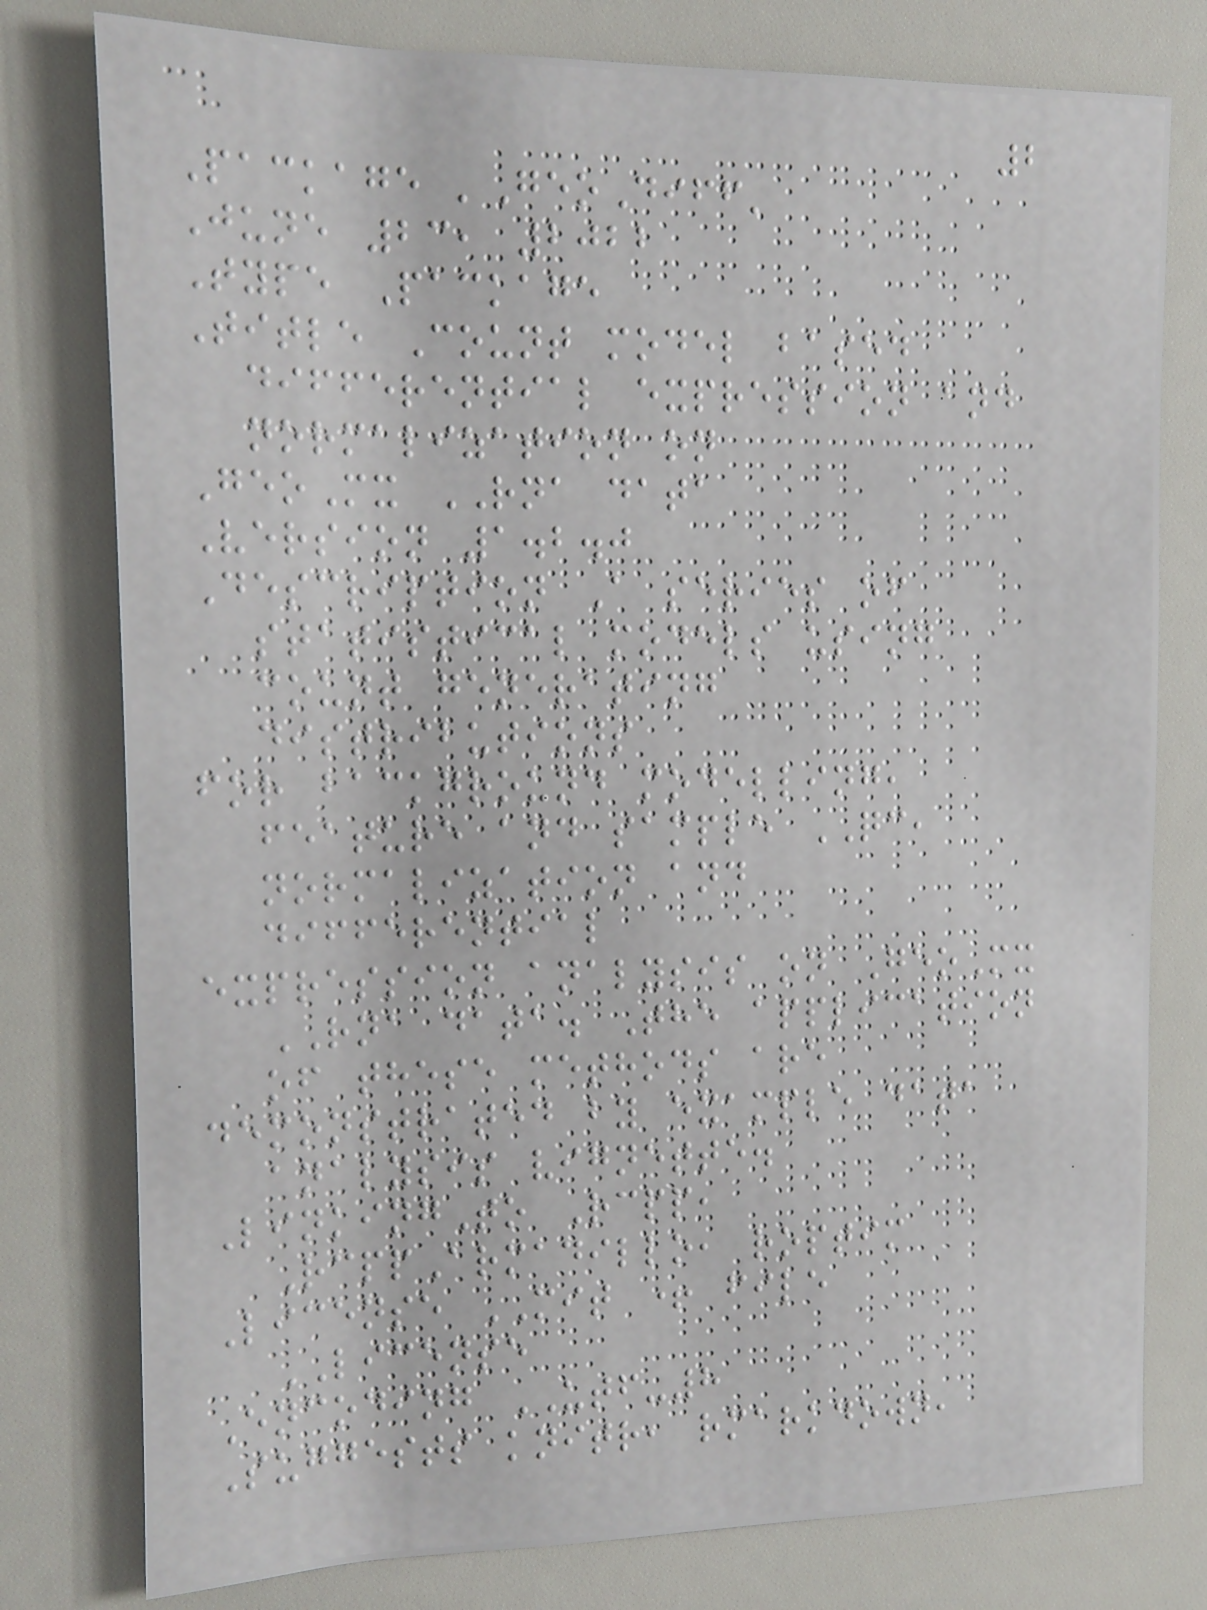2
Package 'GeoDiff'
June 23, 2022
Type Package
Title Count model based
differential expression and
normalization on
GeoMx RNA data
Version 1.2.0
Description A series of
statistical models using
count generating
distributions
for background modelling,
feature and sample QC,
normalization and
differential
expression analysis on GeoMx
RNA data. The application
of these methods are
demonstrated by example data
analysis vignette.
LinkingTo Rcpp,
RcppArmadillo, roptim
License MIT + file
LICENSE
Encoding UTF-8
Suggests knitr, rmarkdown,
